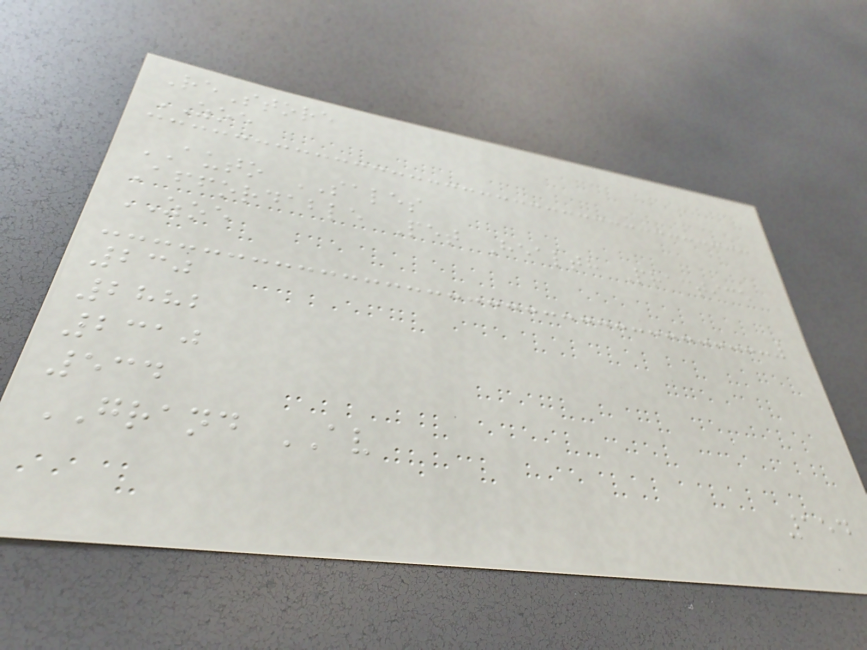ReStore
ZOE
AUTO SALES
Affordable Pet Health Practice
ZOE
230
2882
2310
534
GRAND AV
154
